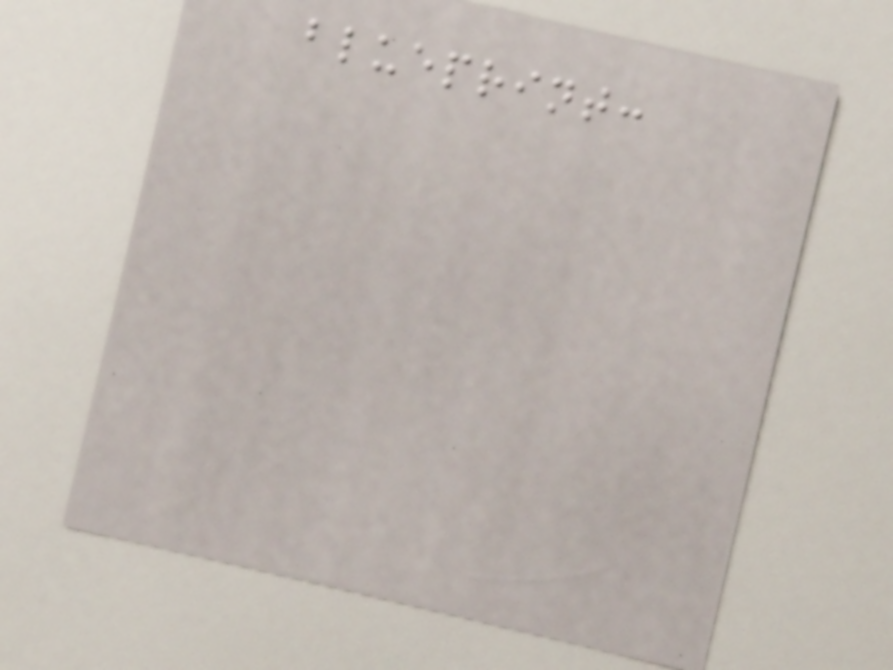blueprint:
